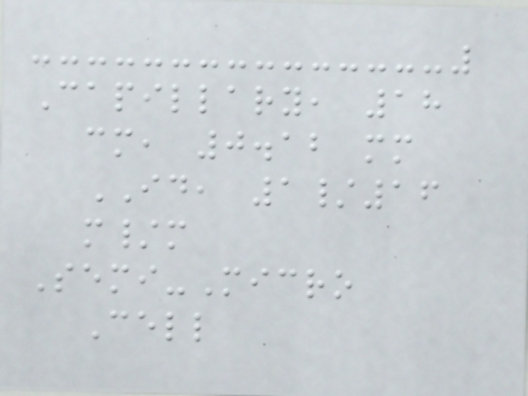Capillary, 18
cm, 0.12 mm
ID, 1/16
m/m
Semi-Micro
Cell
